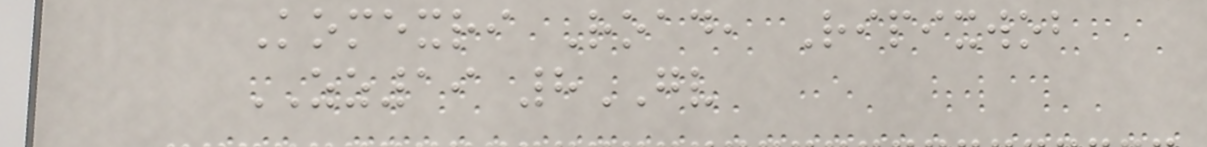Komexri Road, Ripixwob
ZZ19 8GV
